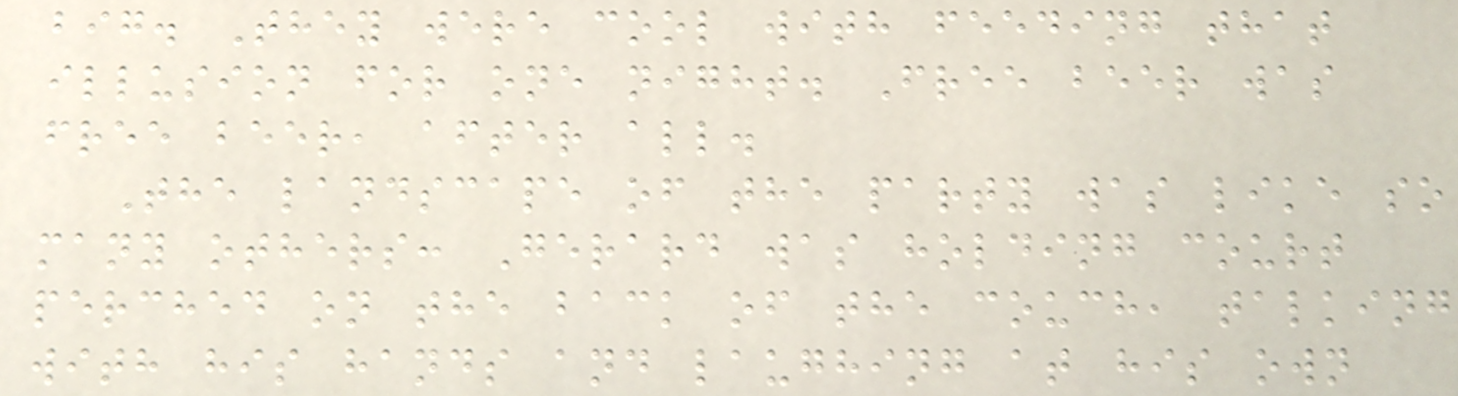big. They were cool with feeding that
illusion for one night. Free beer was
free beer, after all.
The landscape of the party was like so
many others: Gerard was holding court
perched on the back of the couch, talking
with his hands and laughing at his own
